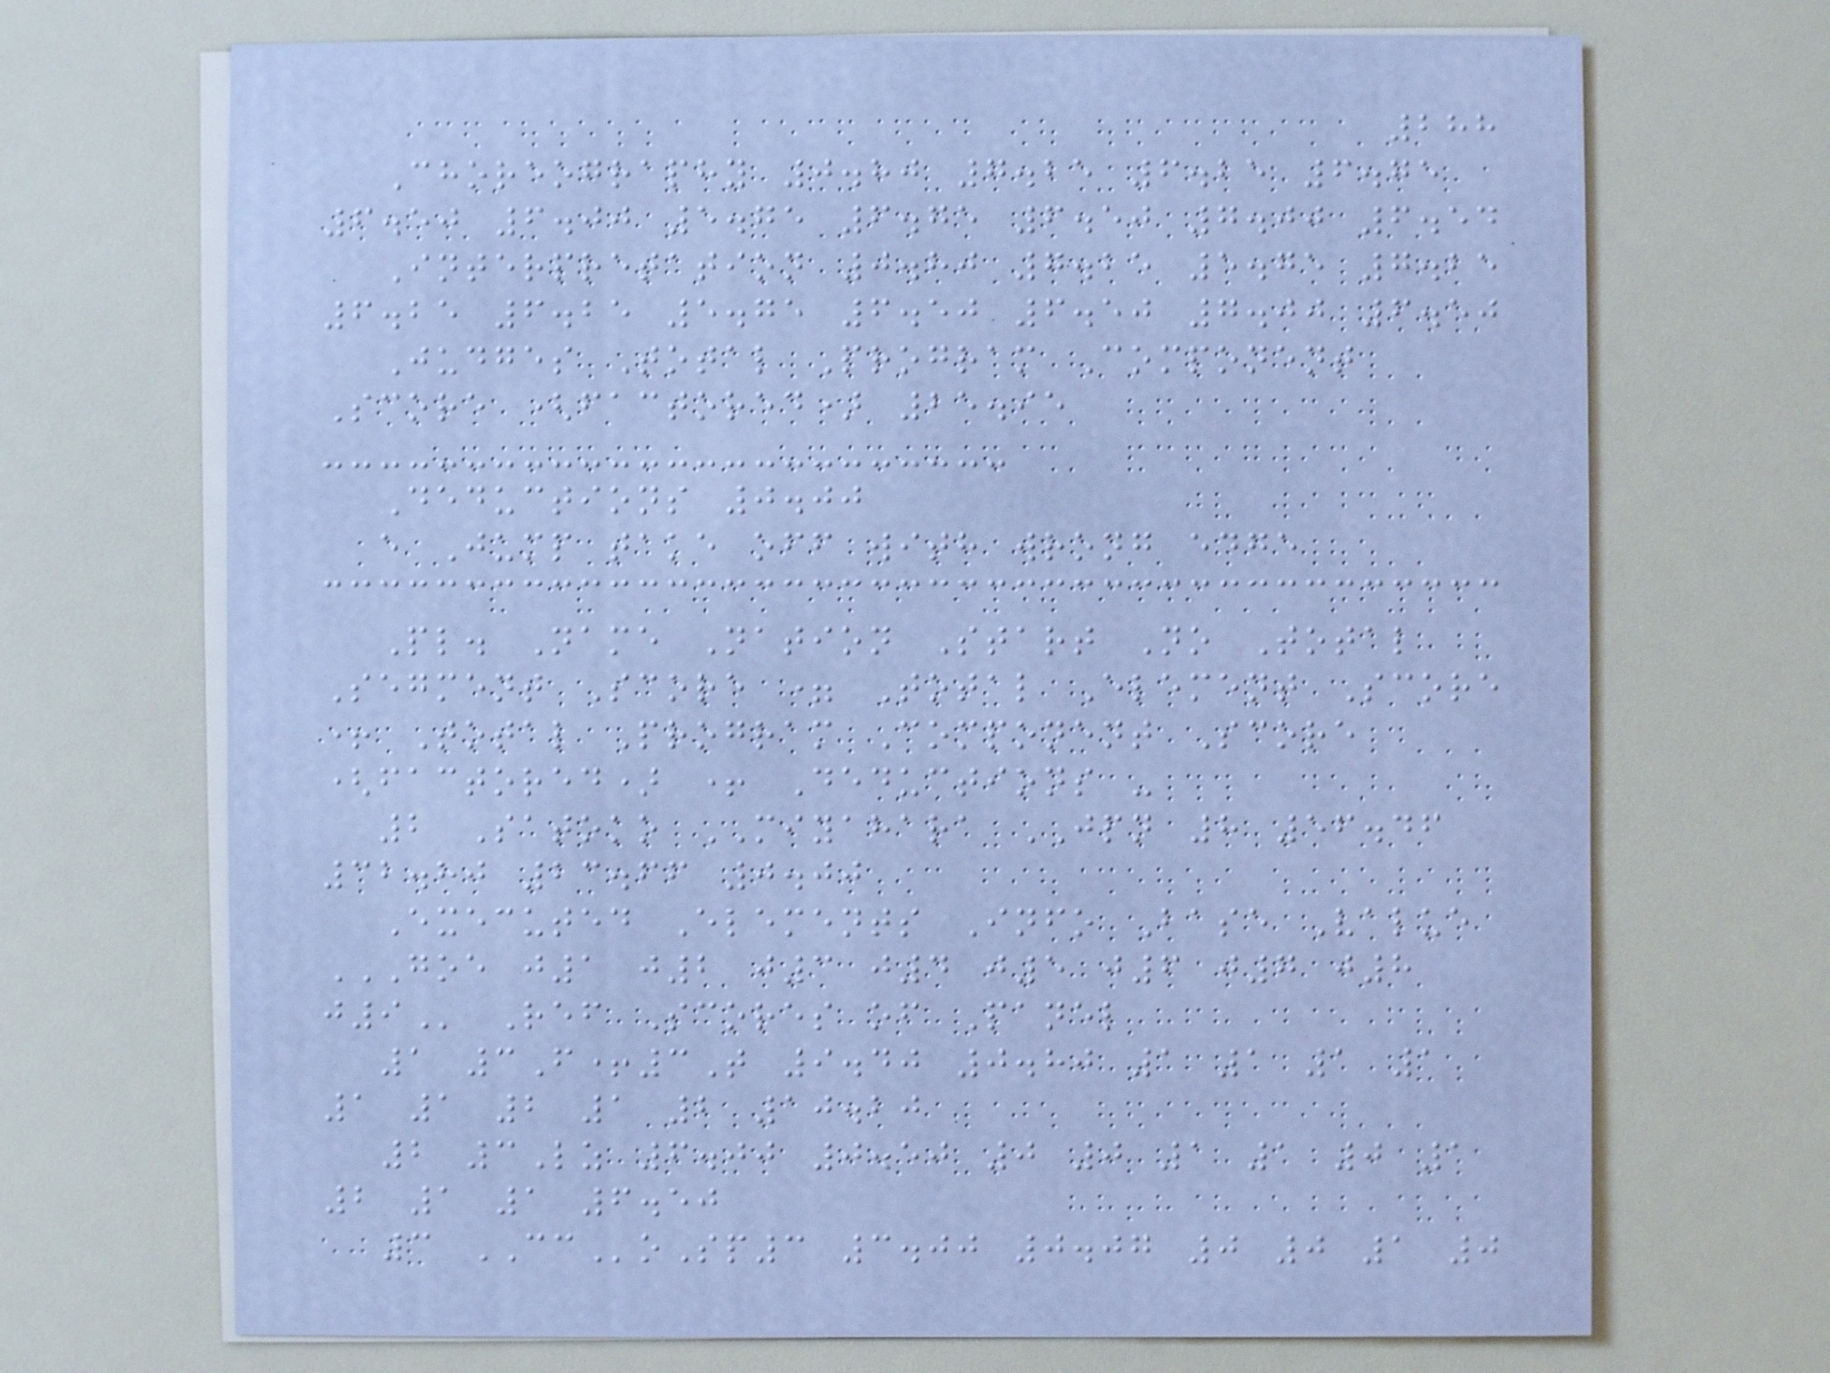288
Choreography 0.80 7.25 6.25 6.75
6.50 6.00 5.75 6.75 6.50 7.00 6.54
Interpretation 0.80 7.25 5.75 7.25
6.25 6.25 5.75 6.50 6.50 7.00 6.50
Judges Total Program Component
Score (factored) 25.95
Deductions 0.00
e Jump take off with wrong edge
Pl. Name Nation Start No Total
Segment Score = Total Element Score
+ Total Program Component Score
(factored) + Deductions -
2 Satoko MIYAHARA JPN 8 56.46
32.80 23.66 0.00
Executed Elements Info Base Value
GOE J1 J2 J3 J4 J5 J6 J7 J8
J9 Ref Scores of Panel
1 3F+3T 9.40 0.80 1 1 1 1
1 1 2 1 2 10.20
2 3Lz 6.00 0.50 0 0 1 1 0 1
2 1 1 6.50
3 CCoSp3 3.00 0.07 0 0 1 0
